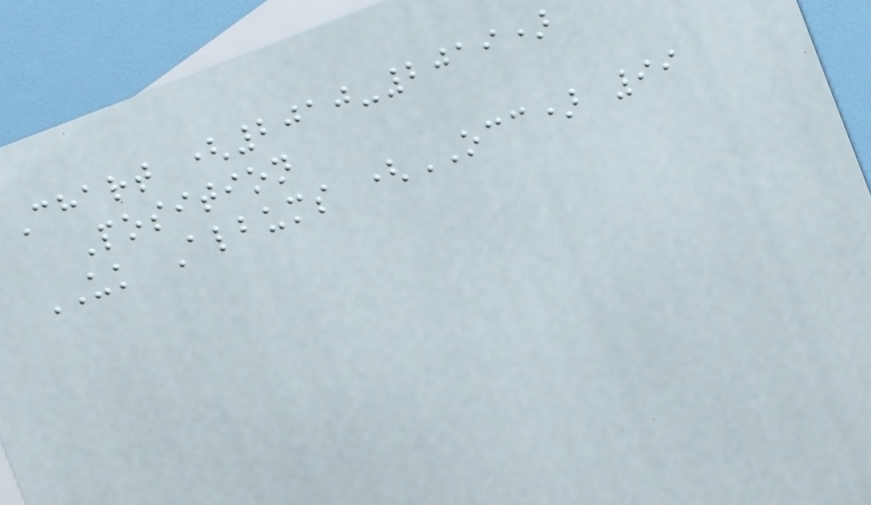Chart (2010-2019)
Position
UK Albums (OCC) 99
